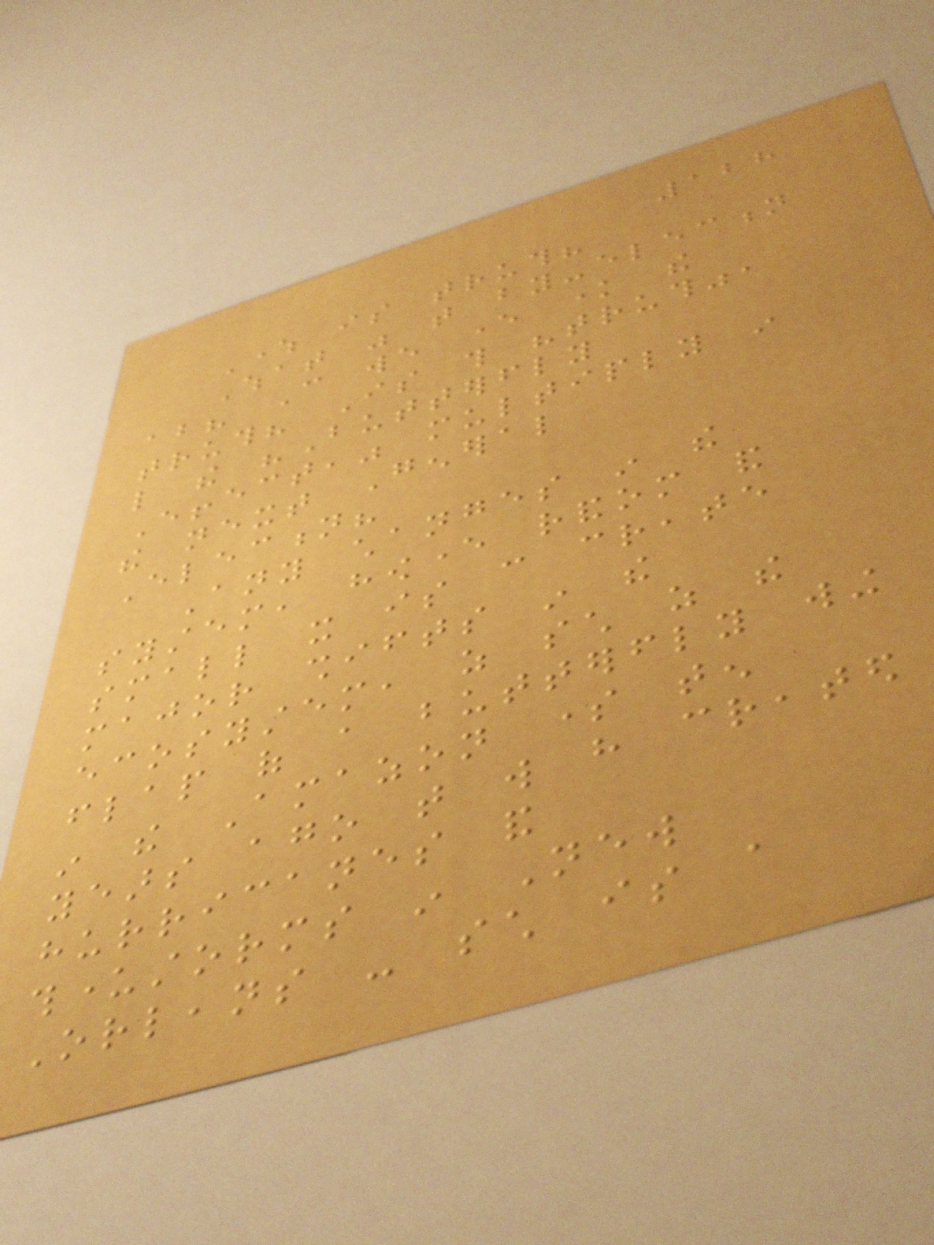128
Where is truth?
What was that by-election
about? Can we ever know the
truth? Is this "truth",
like the "Butterfly
Effect," multiply in
the next General
Election?
Any changes in the
system, however random and
small it is can create
major shifts in the
ecosystem, as such as the
flap of a butterfly wing
in the Amazon some ten
years ago that will have created
hurricanes and
thunderstorms in New
Orleans - such is a
